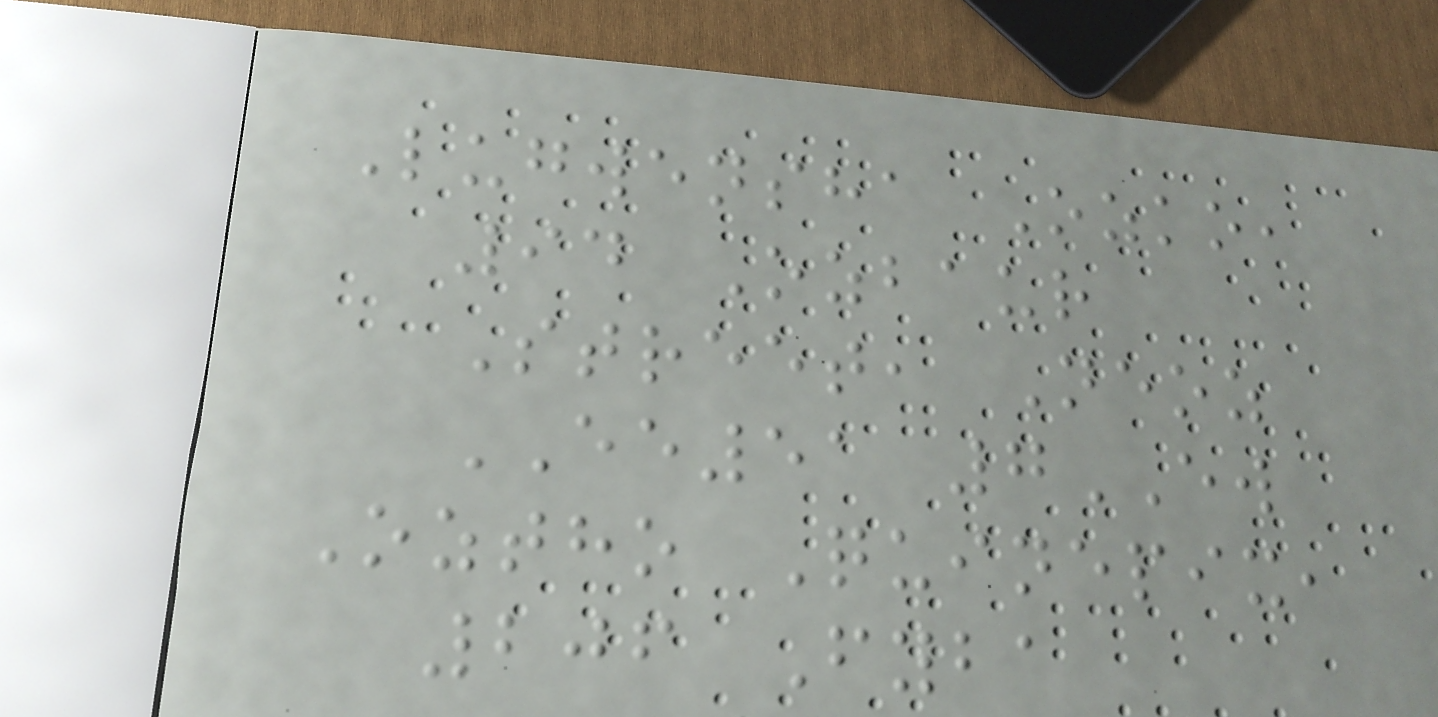Lugwensha Ozko,
94 Ozbaur
Street, Neoz
EE51 7EW
Oztho Quinepix,
206 Fyba
